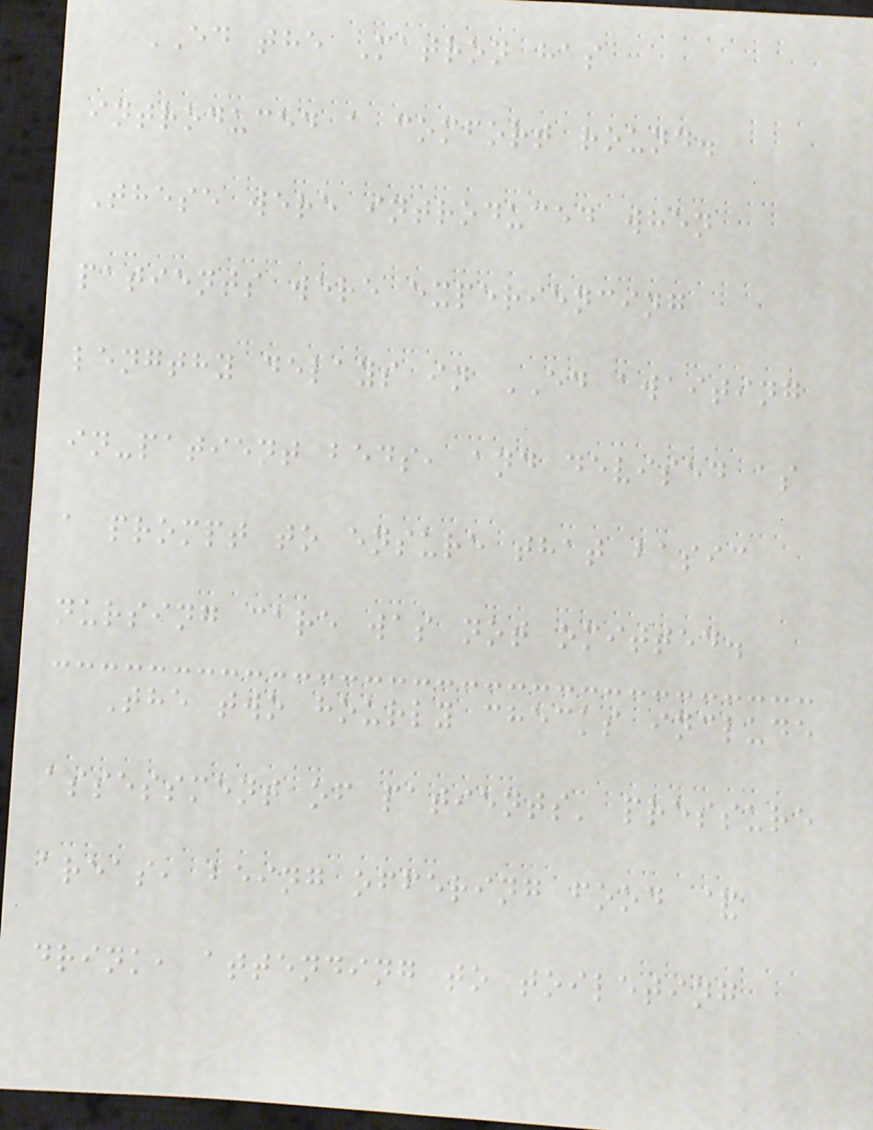ED the Matron has
introduced a comfort round.
These were introduced when
patients were experiencing
lengthy delays in ED awaiting
in-patient beds, and devised as
a prompt to ensure that basic
nursing care was not omitted.
The two hourly checks include
assessment of patients' pressure
areas, being offering food &
drink, attending to toileting
